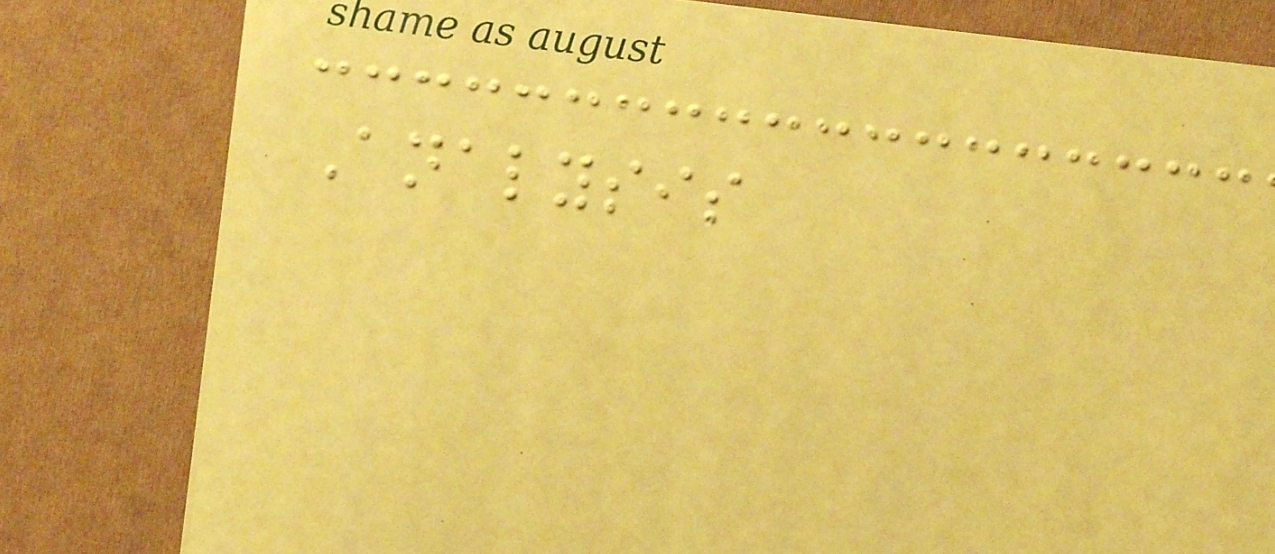Analysis
